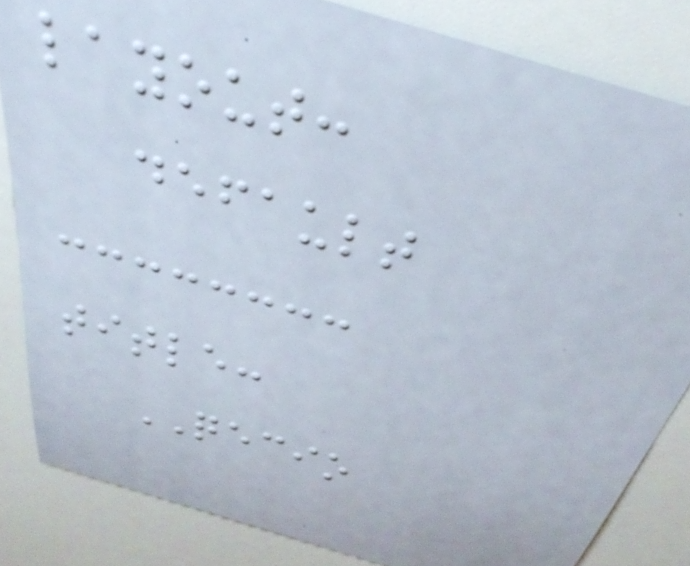layout:
default
title:
QECIO
